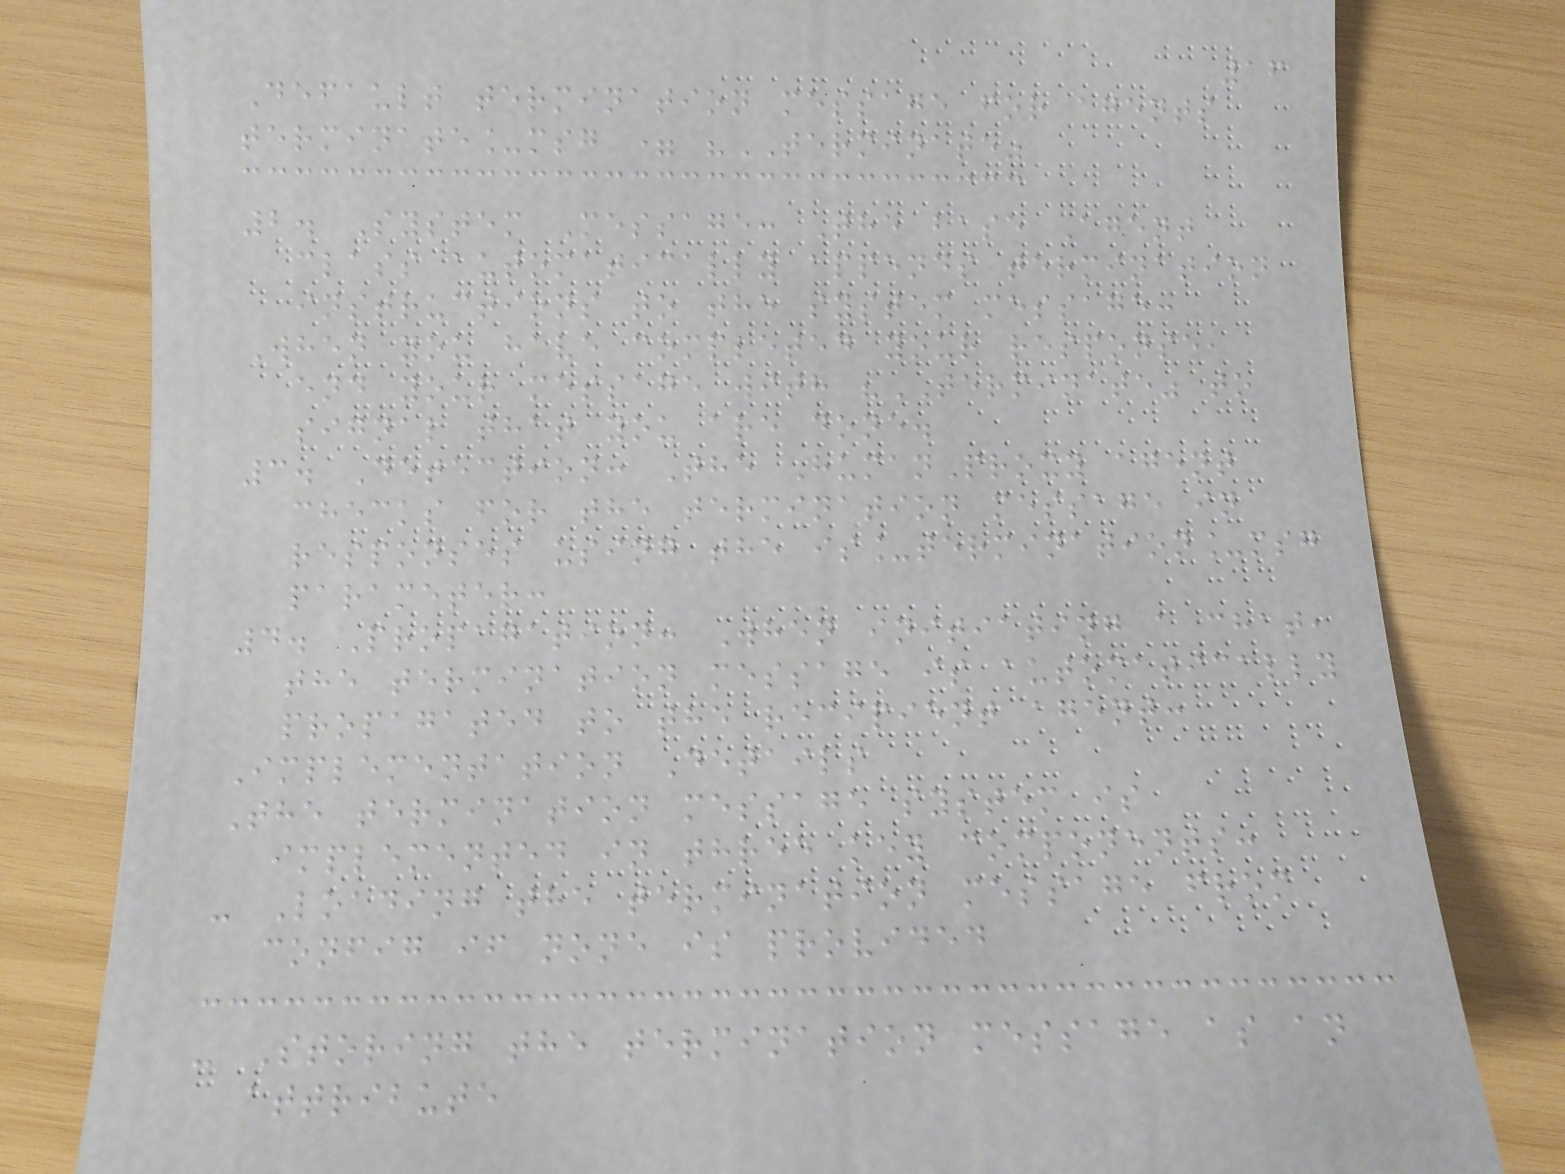16
Default termination message for agents
terminate_msg = "TERMINATE"
2. System Message: The base Agent
class automatically appends termination
instructions to the system message:
When you have completed your response,
end your message with "TERMINATE" to
signal that you are done.
3. Detection: The HumanProxy agent
checks for the termination message in
responses using the is_termination_msg
parameter:
4. Propagation: When initiating a chat,
the termination message is automatically
propagated to the recipient agent:
Implementation Details
The termination message system is
implemented in three key components:
- Loading the termination message from
config if none is provided
- Storing the termination message as an
attribute
